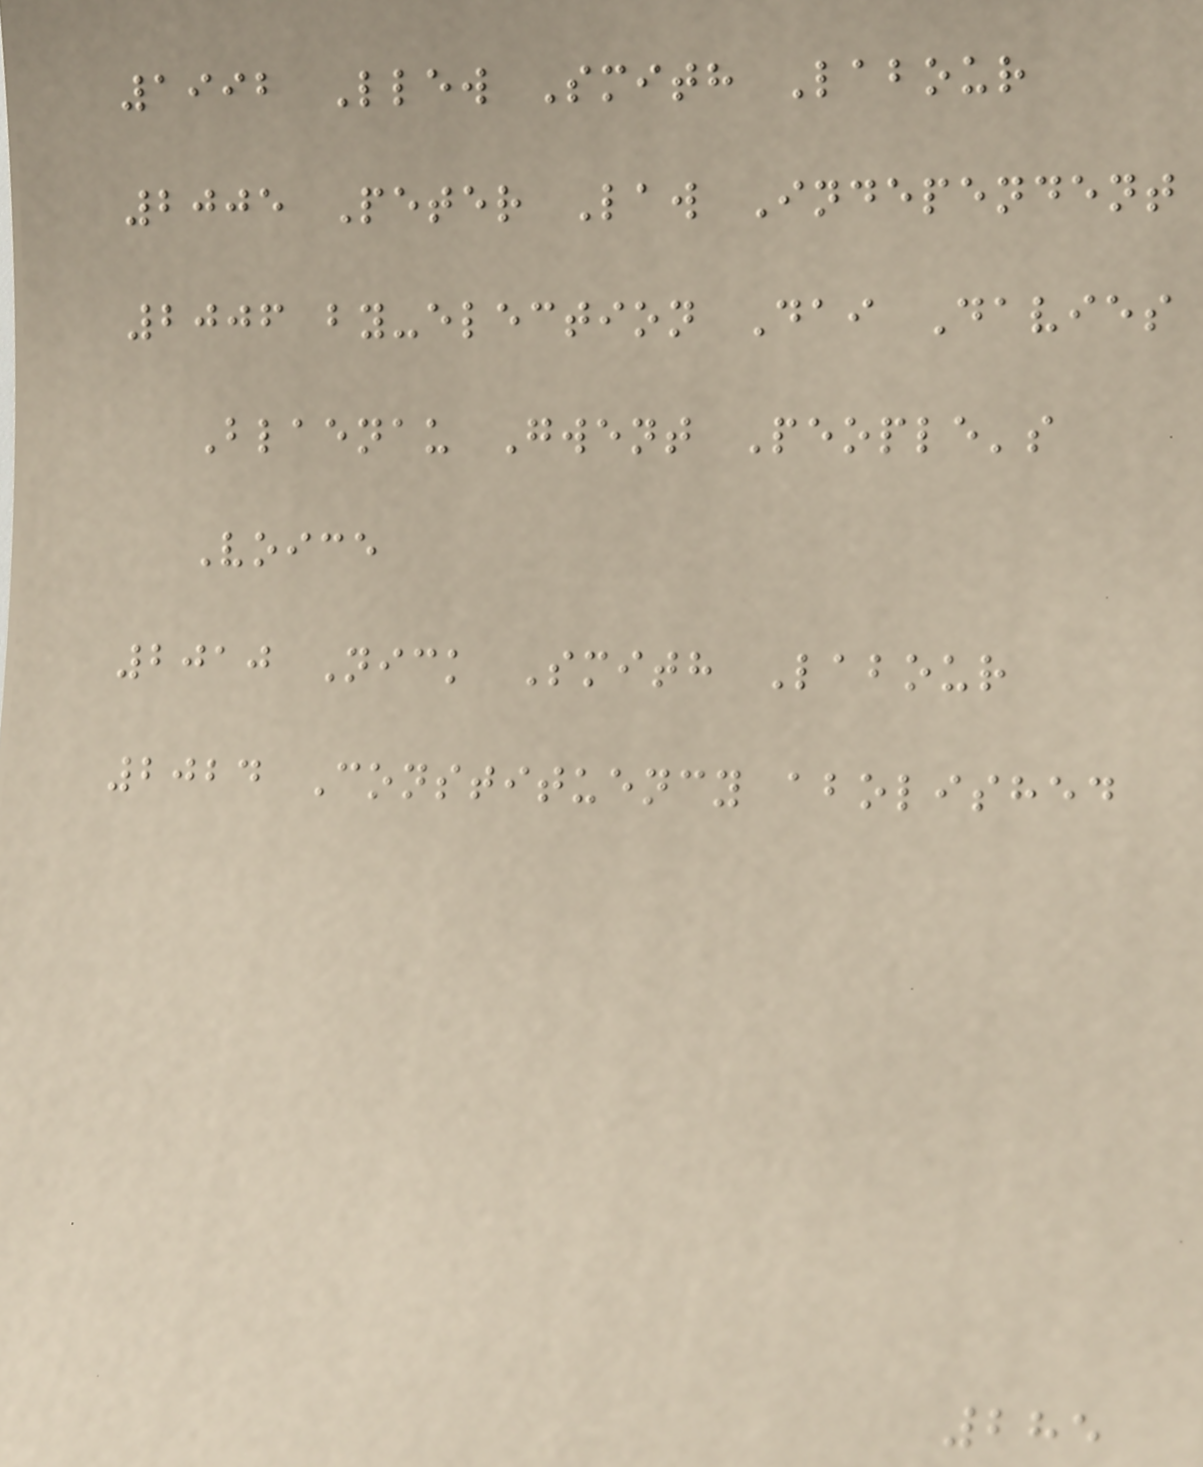1992 Llew Smith Labour
2005 Peter Law Independent
2006 by-election Dai Davies
Blaenau Gwent People's
Voice
2010 Nick Smith Labour
2024 Constituency abolished
285
